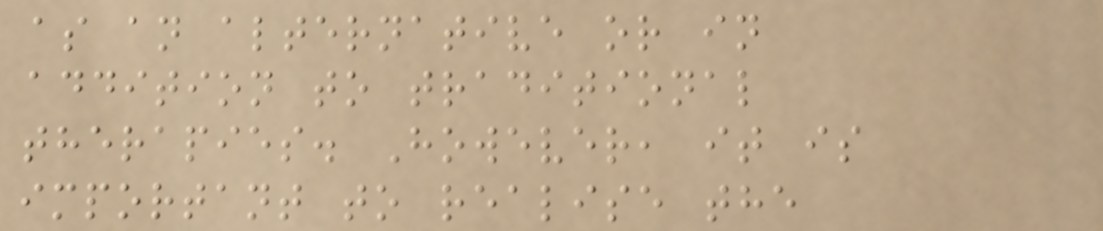as an alternative or in
addition to traditional
therapies. However, it is
important to realise the
